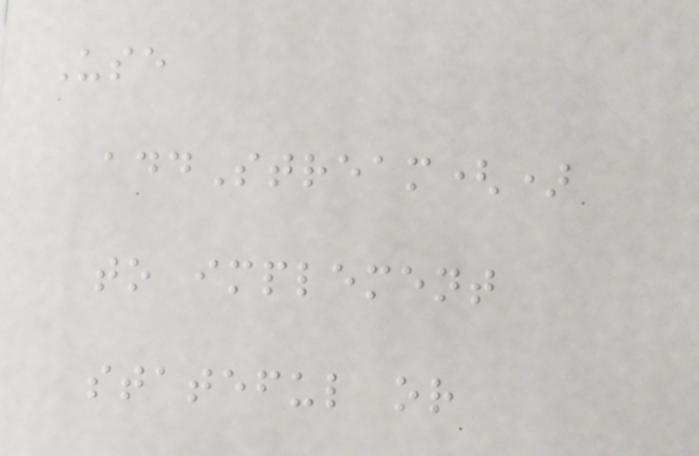Use
addStream()
to implement
stateful or
